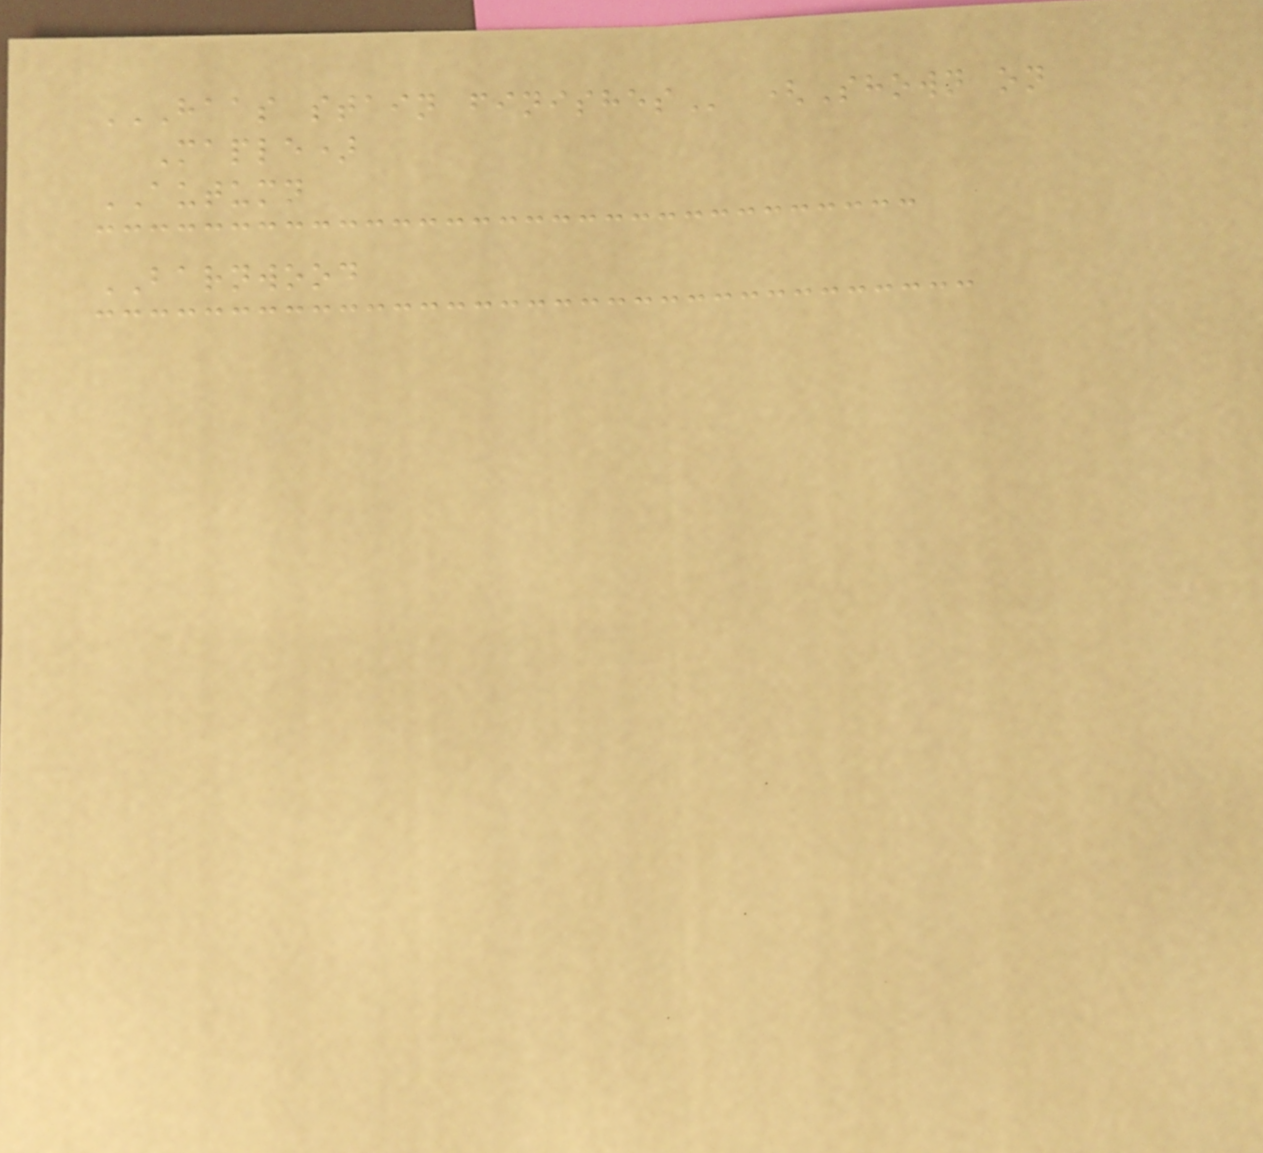HAAS STAIN FINISHES (Shown on
Maple)
AUTUMN
BARNWOOD
